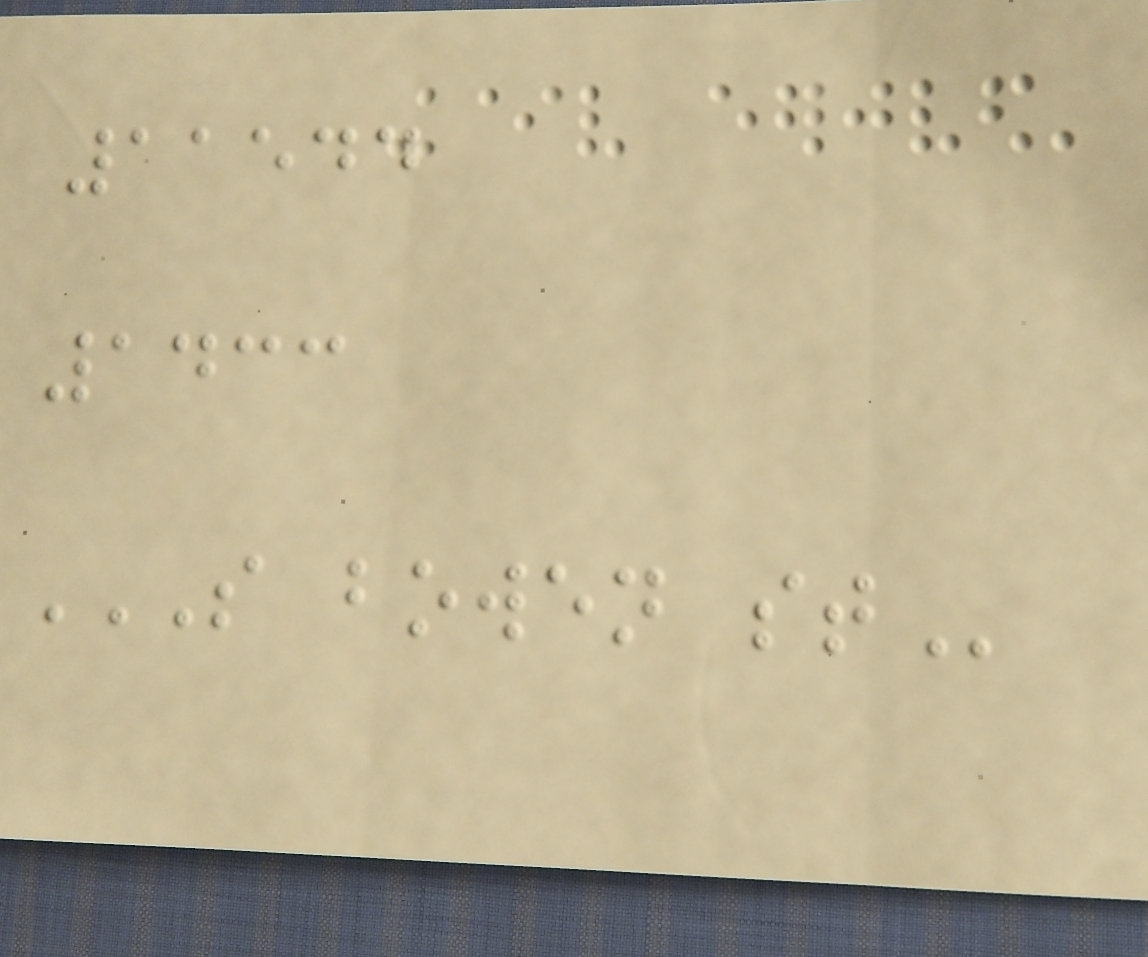11544
1433
S BOWEN ST
